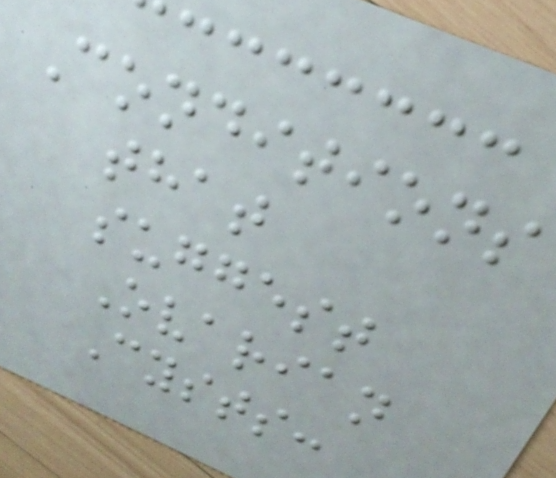Conditions
that
suggest
Ovarian
Cysts:
